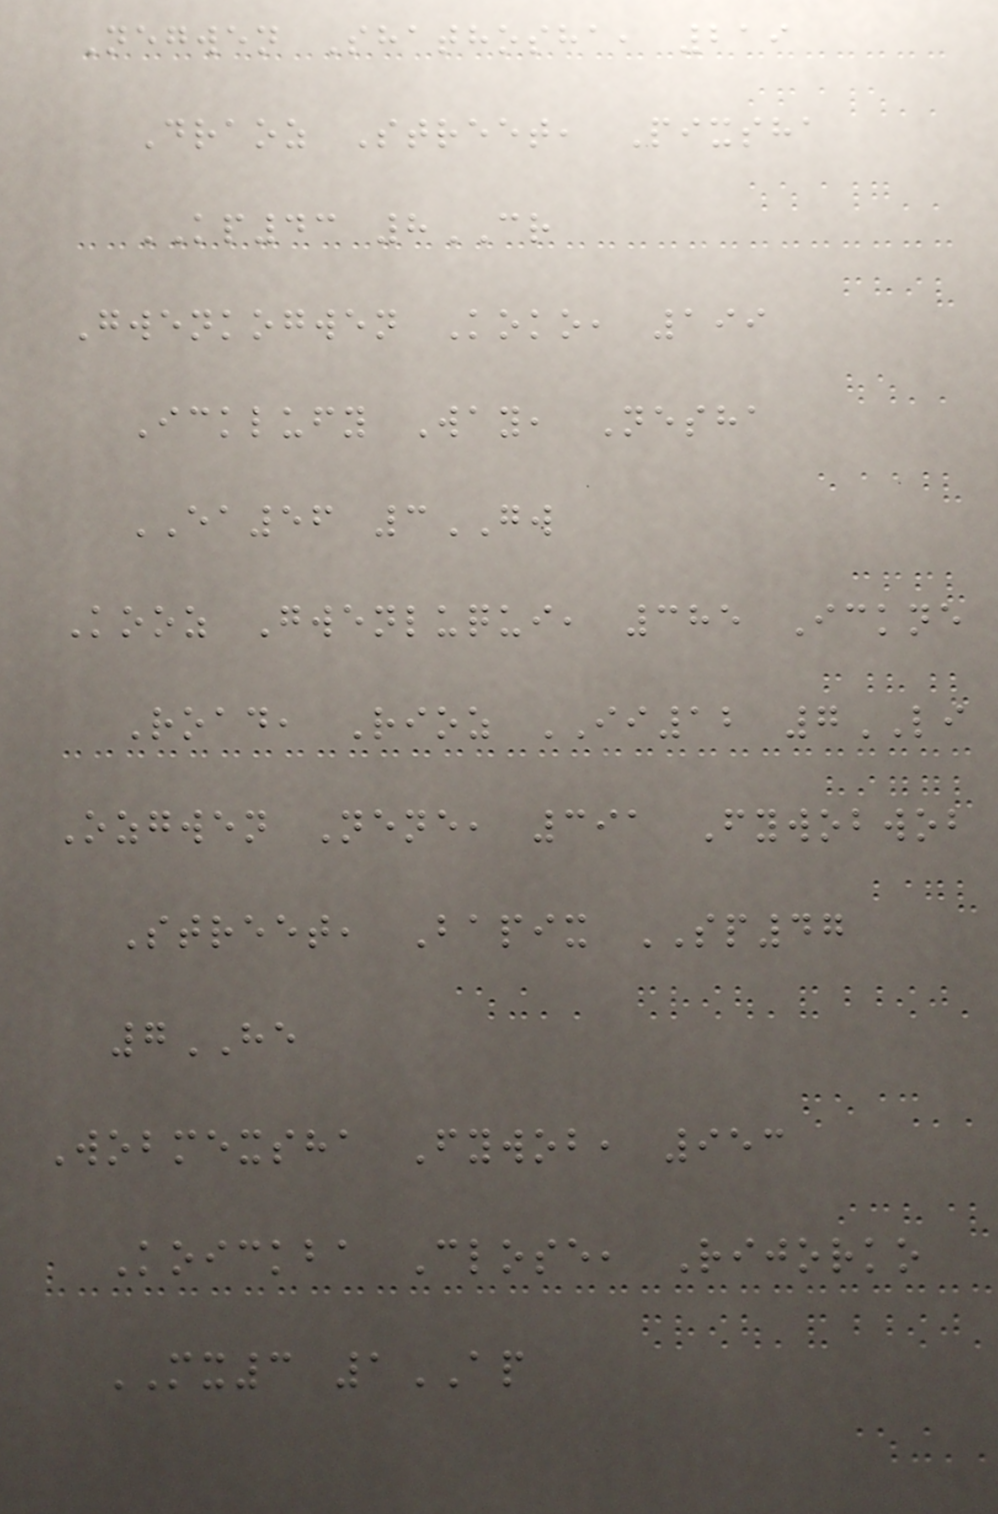Negwen Shathosha, 219
Draoz Street, Pixsha
KP43 8CR
Gwenkogwen Koko, 199
Icklufy Way, Nesha
EA56 3GW
Kooz Gwenluqui, 385 Ickne
Road, Rioz II12 7LI
Ozgwen Nene, 391 Fywobwob
Street, Bapix SP47
7HE
Wobmexsha Fywob, 953
Koickba Close, Rijorko
MX3 1AP
